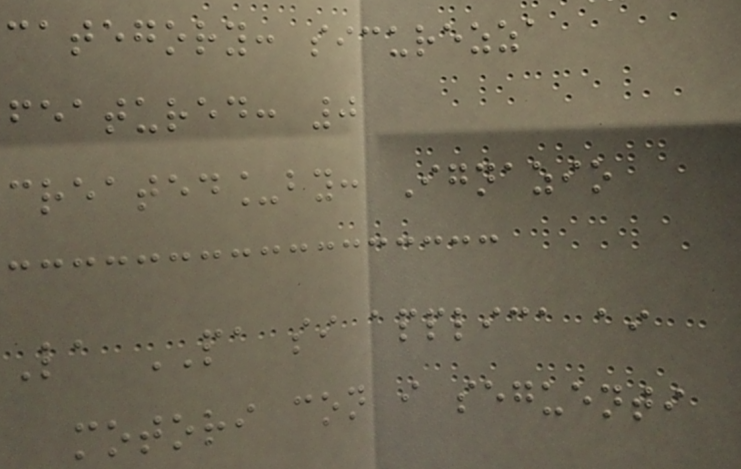category: sicurezza
featured: 0
created_by: Ignazio
La PA si applica ai
motori con i seguenti
